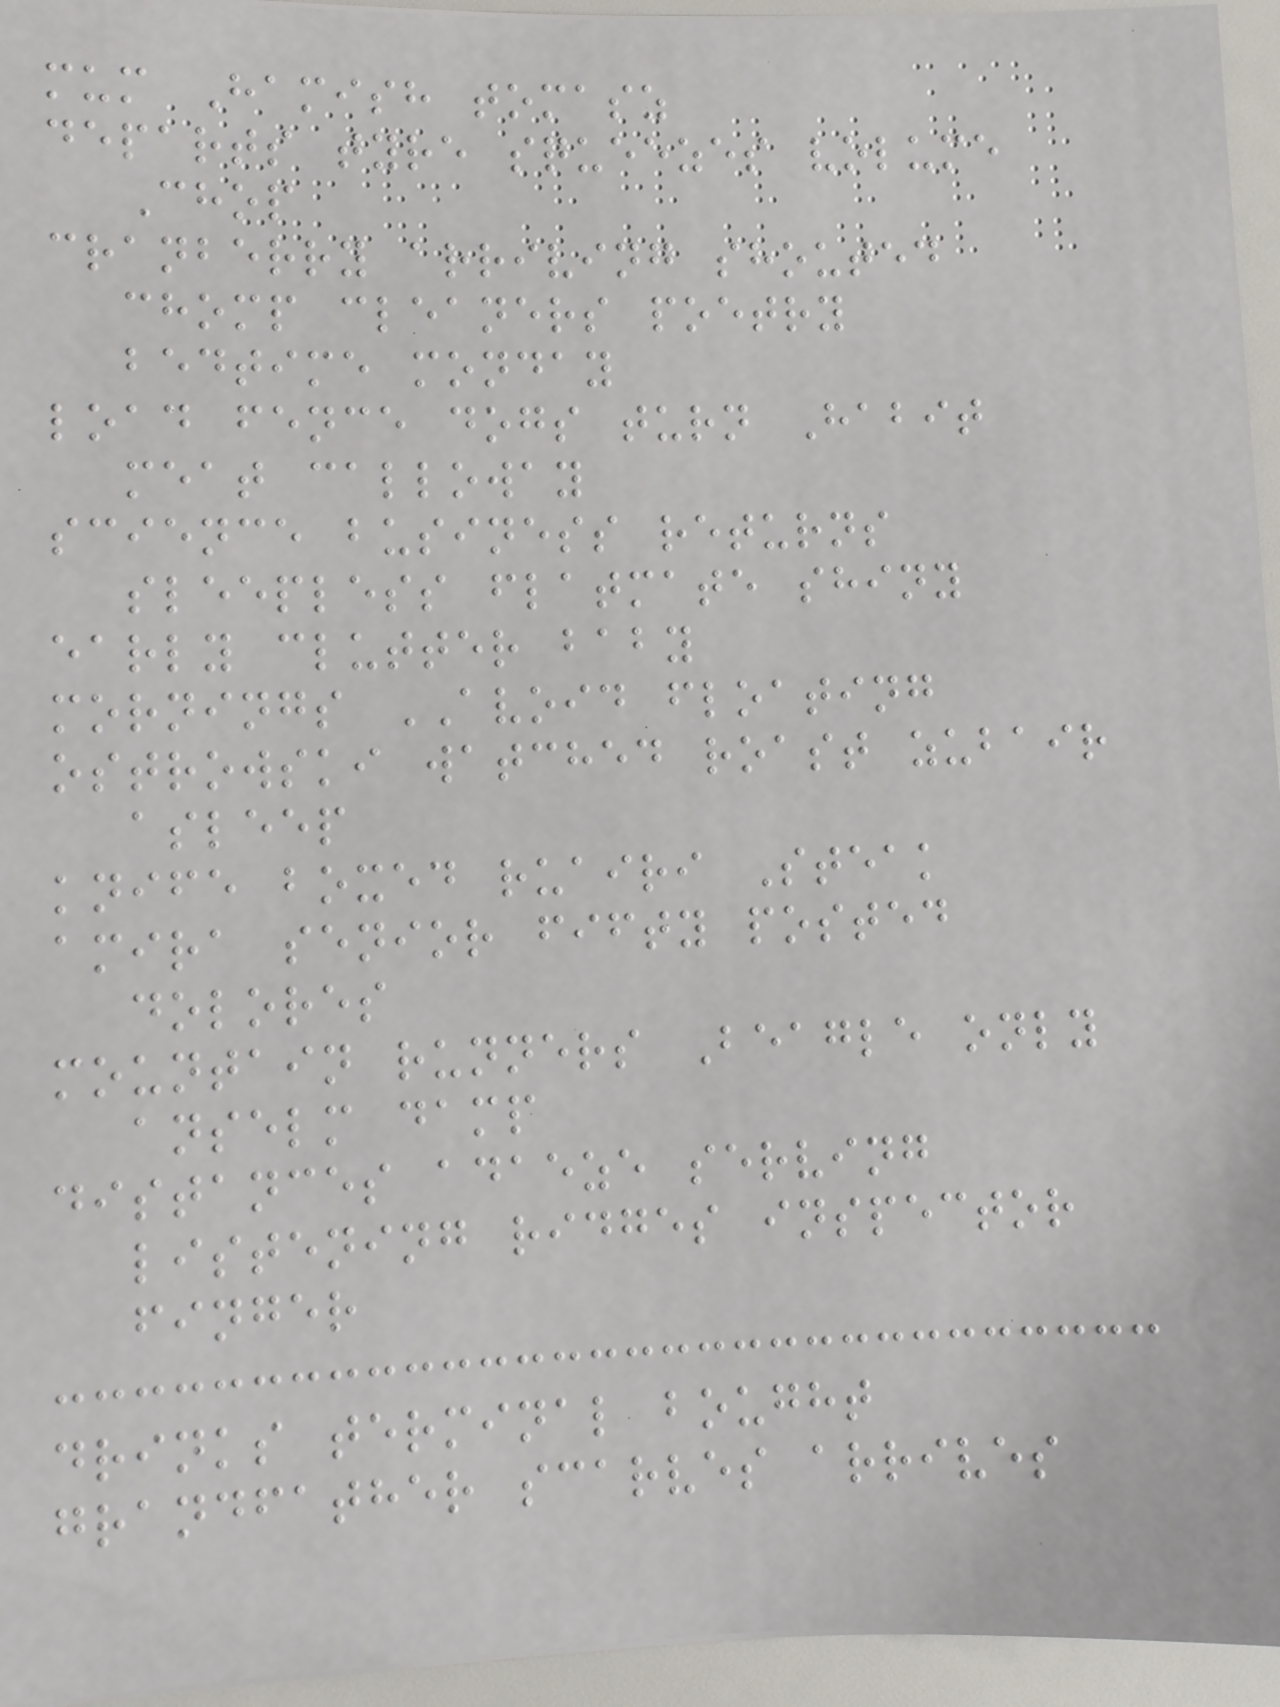mum Hamish tomasz
departs tyre squeezes volume
Chop
cranberry arriving shouted
chomp cleaners poetry
bedtime monday
load fence dogs turn Habit
meat calloway
science business returns
sleepless flatmate shiny
early clutter baby
mornings AVOID floating
ostrowski watched roast zubair
asleep
knife boxed ruairi Steak
amira senior fifty posted
dolores
mountain runners Beagle only
anselm damp
distances adaeze serving
listening ridges inspector
finger
drinks terminal bought
grandfather scarves arrives
